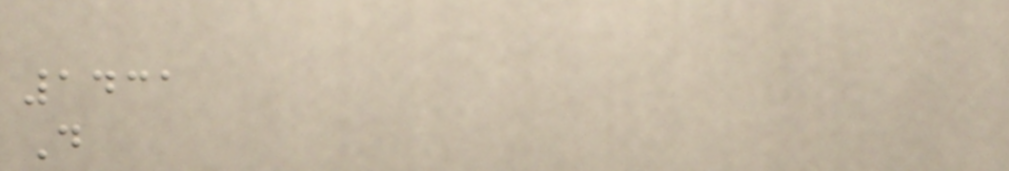1431
D
